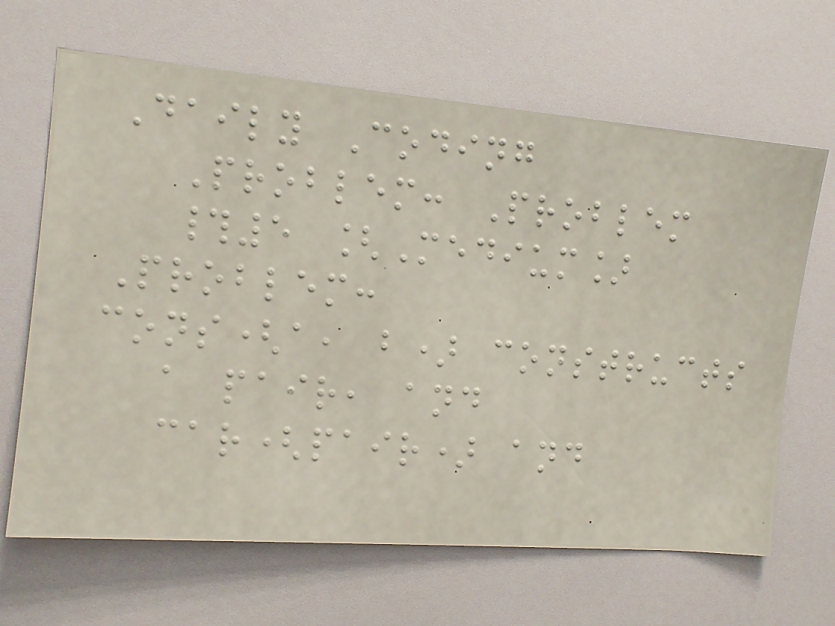Daily Coding
Problem: Problem
#5 [Medium]
Problem:
cons(a, b) constructs
a pair, and
car(pair) and
